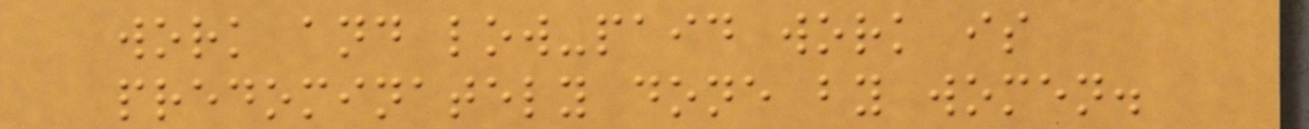work and low-paid work is
predominately done by women.
